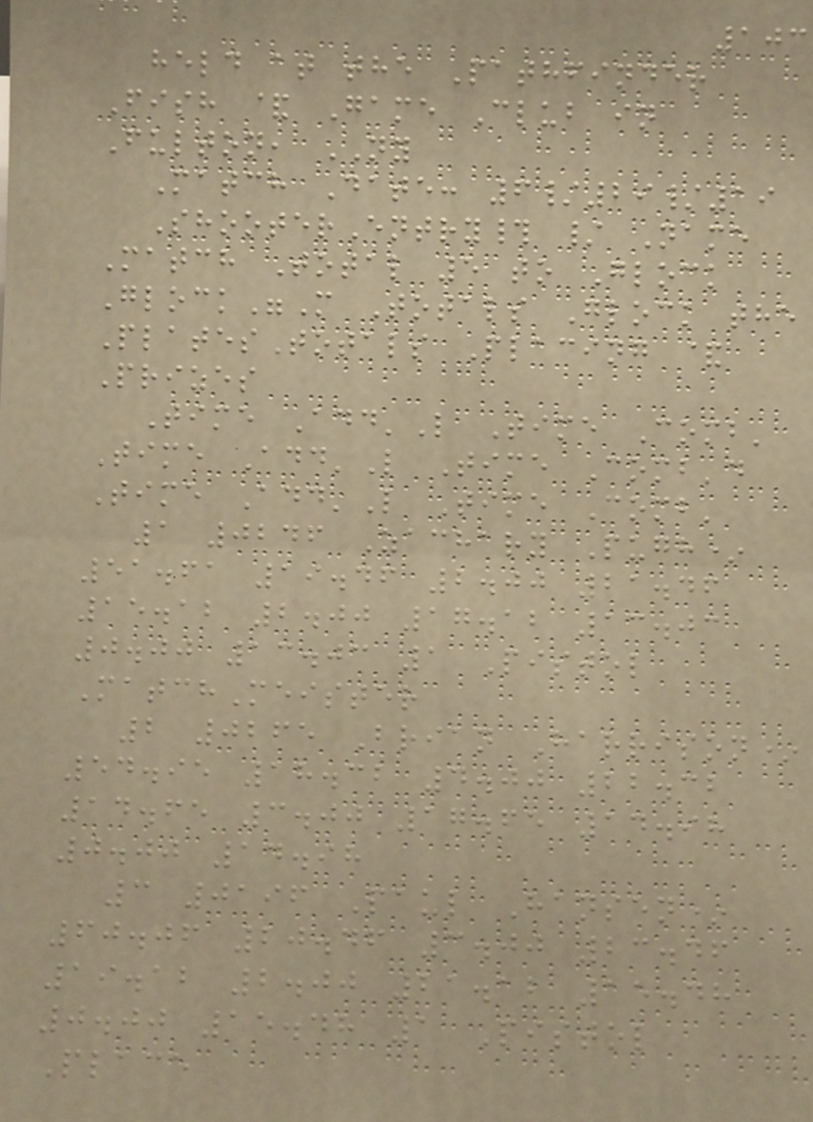103
held at the Pathfinder
Fish & Game Club in
Fulton, NY
Match Date: 6/29/19
ShooterEntry# / Name
Match Total 5 to Glock
Glock"M Totals Glock the
PlatesTotals Placing &
Prizes
Time Add'L Time Comb'
Time Add'L Time Comb'd
Time Add'L Time Comb'
1 0246 Zachary Pugh*
51.61 19.46 2.00 21.46
15.12 2.00 17.12 13.03
0.00 13.03 1 Pistol
MatchMeister
2 0265 Brian Harrison*
54.95 18.32 4.00 22.32
14.65 3.00 17.65 14.98
0.00 14.98
3 0196 Paul Hansen*
60.06 20.46 3.00 23.46
19.12 2.00 21.12 15.48
0.00 15.48 1 Pistol
Place
